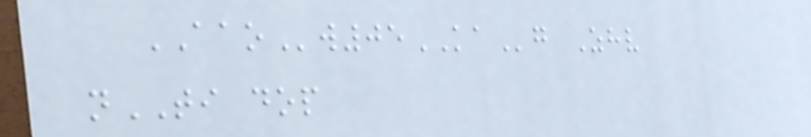AAOw05KAg Zhv
nTI dop
